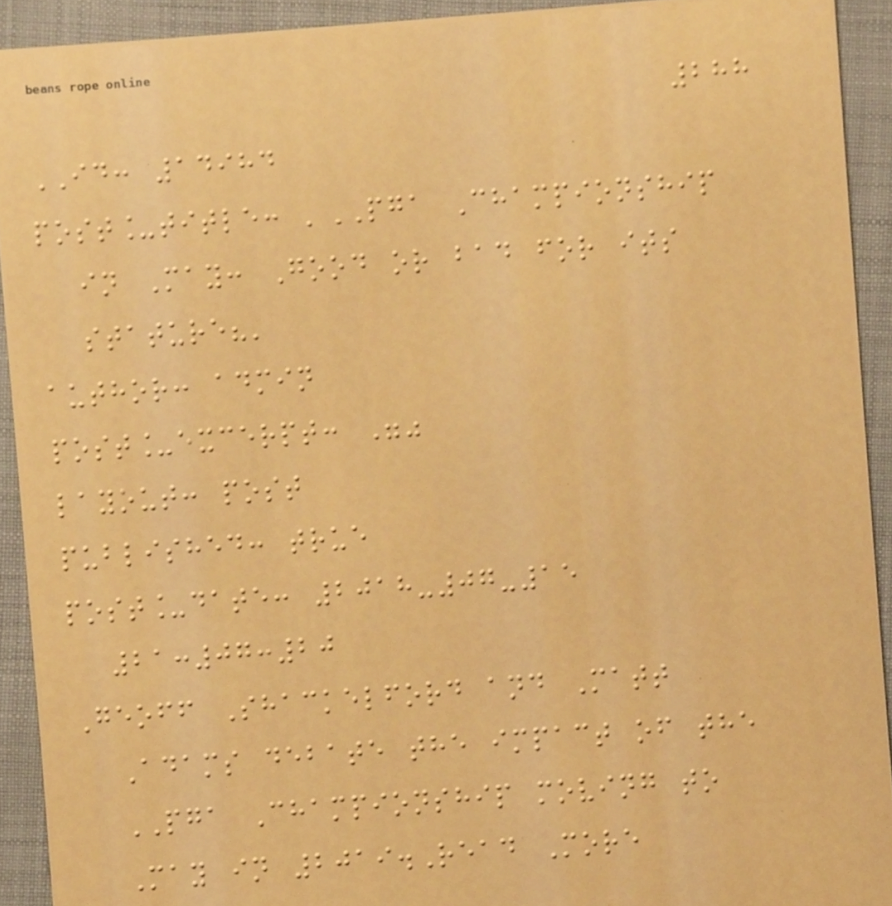288
ID: 14984
post_title: 'PGA Championship
in May: Good or bad for its
stature?'
author: admin
post_excerpt: ""
layout: post
published: true
post_date: 2018-07-15
21:07:20
Geoff Shackelford and Matt
Adams debate the impact of the
PGA Championship moving to
May in 2019.Read More
